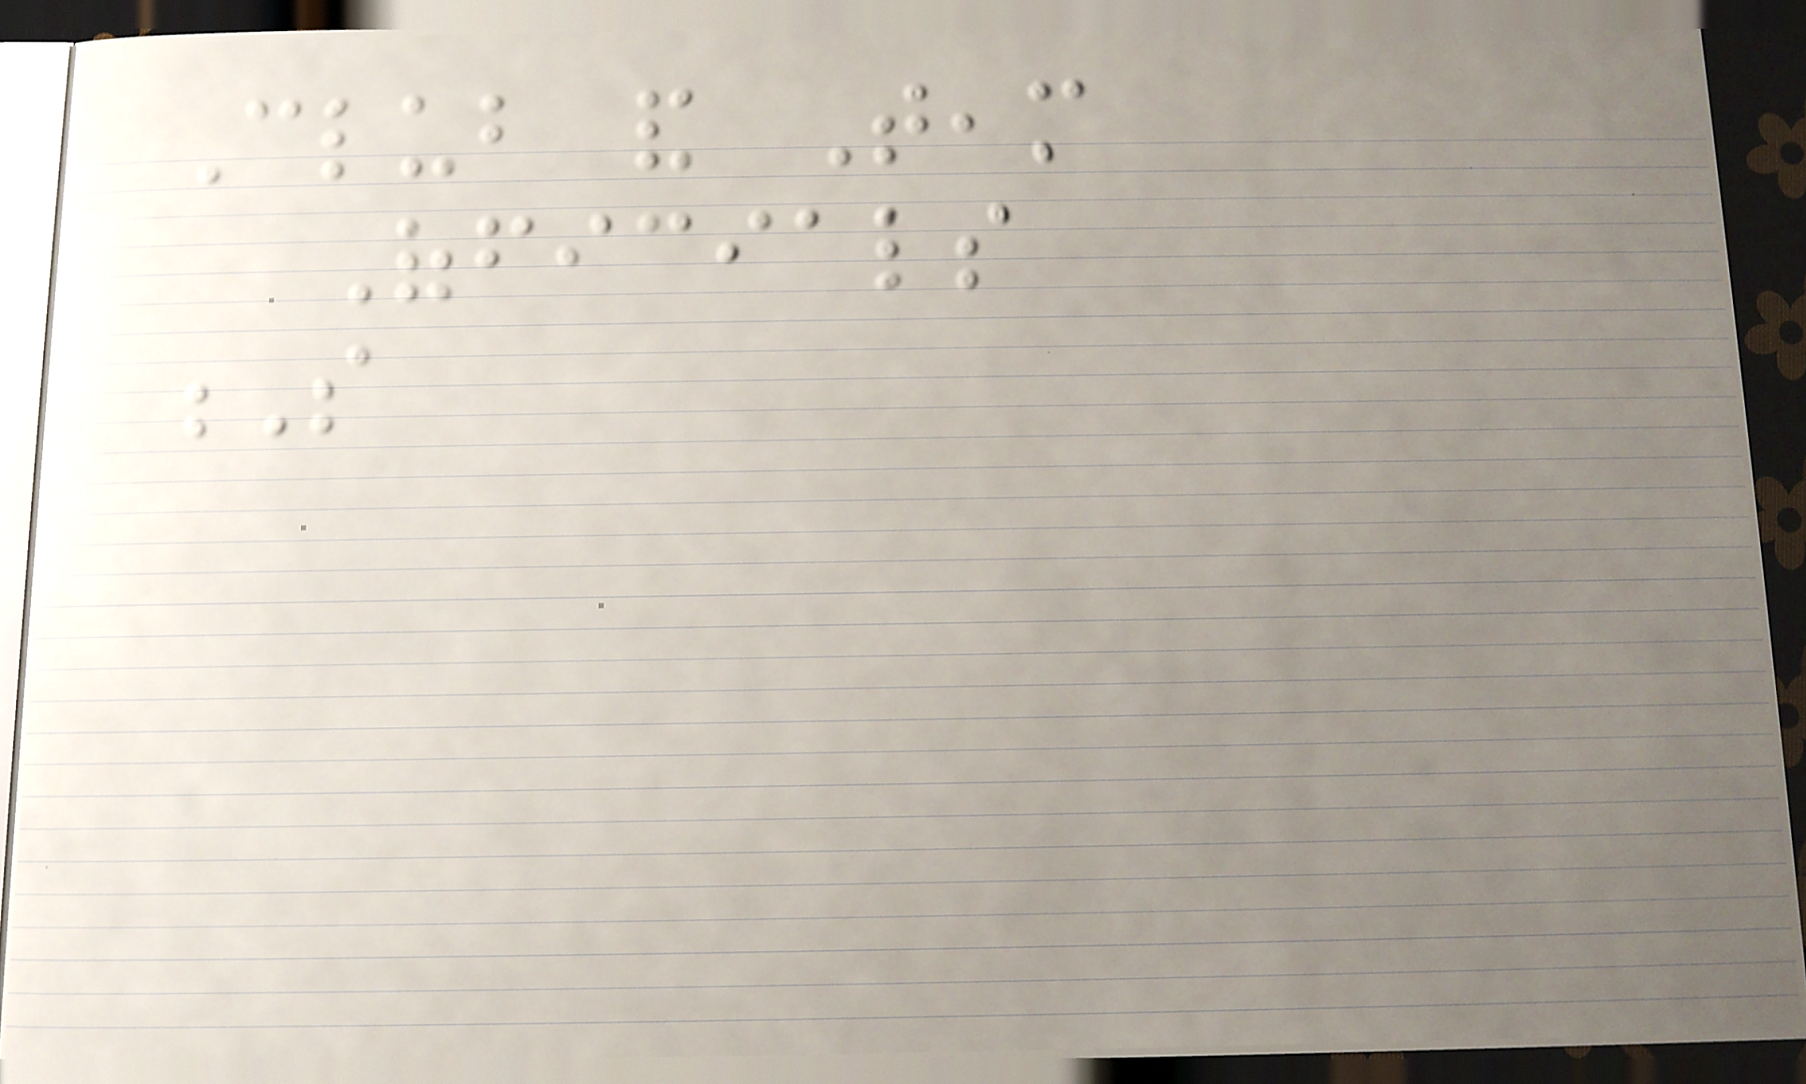Club and Team
Officials
S
